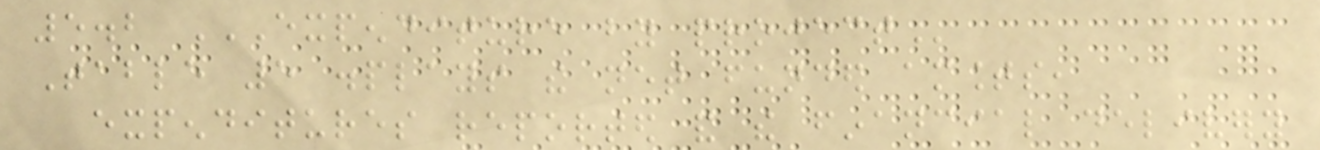5.2 EXPENDITURE BY PROJECT
Table 5 displays the net funded amounts,
expenditures reported and the financial delivery
